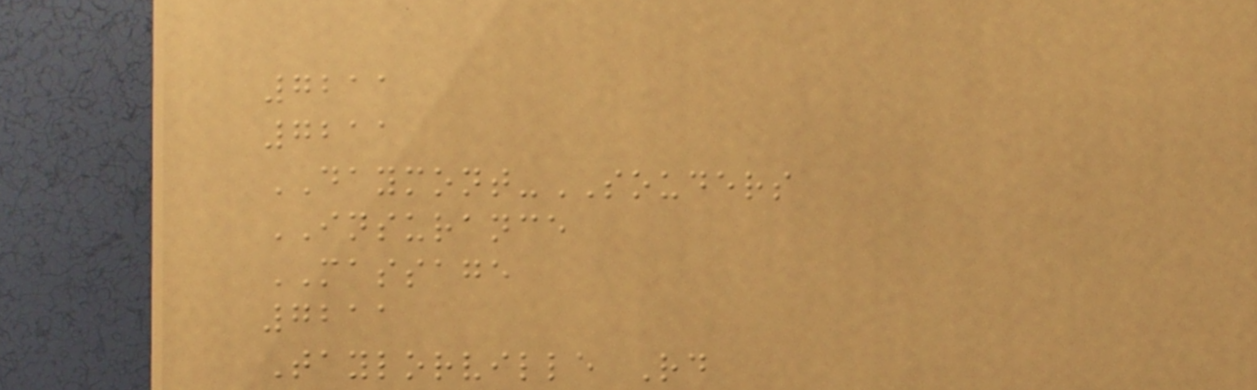7211
7211
DAYMONT-SOUDERS
INSURANCE
MASSAGE
7211
Taylorville Rd
